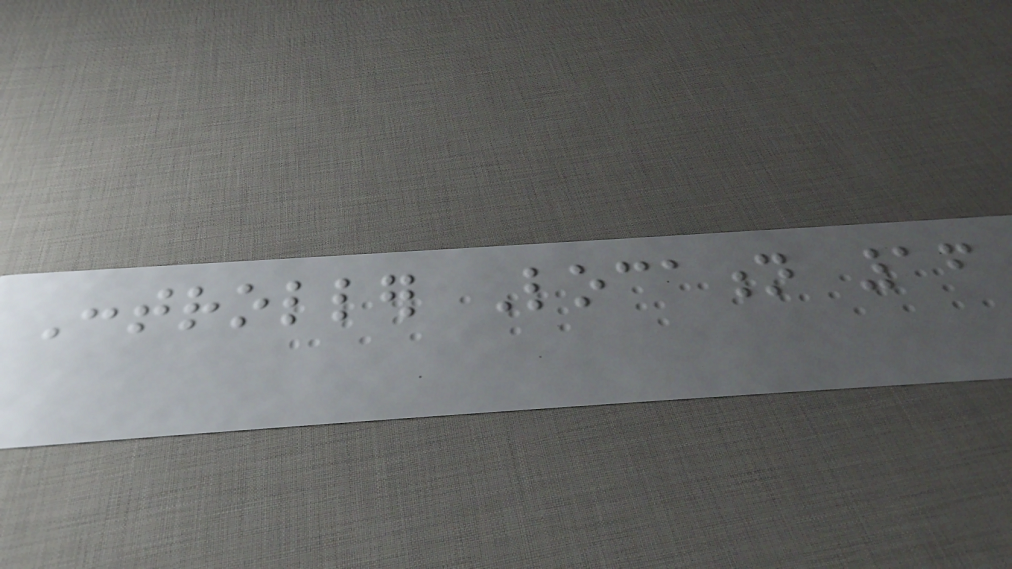Controller Location 16
